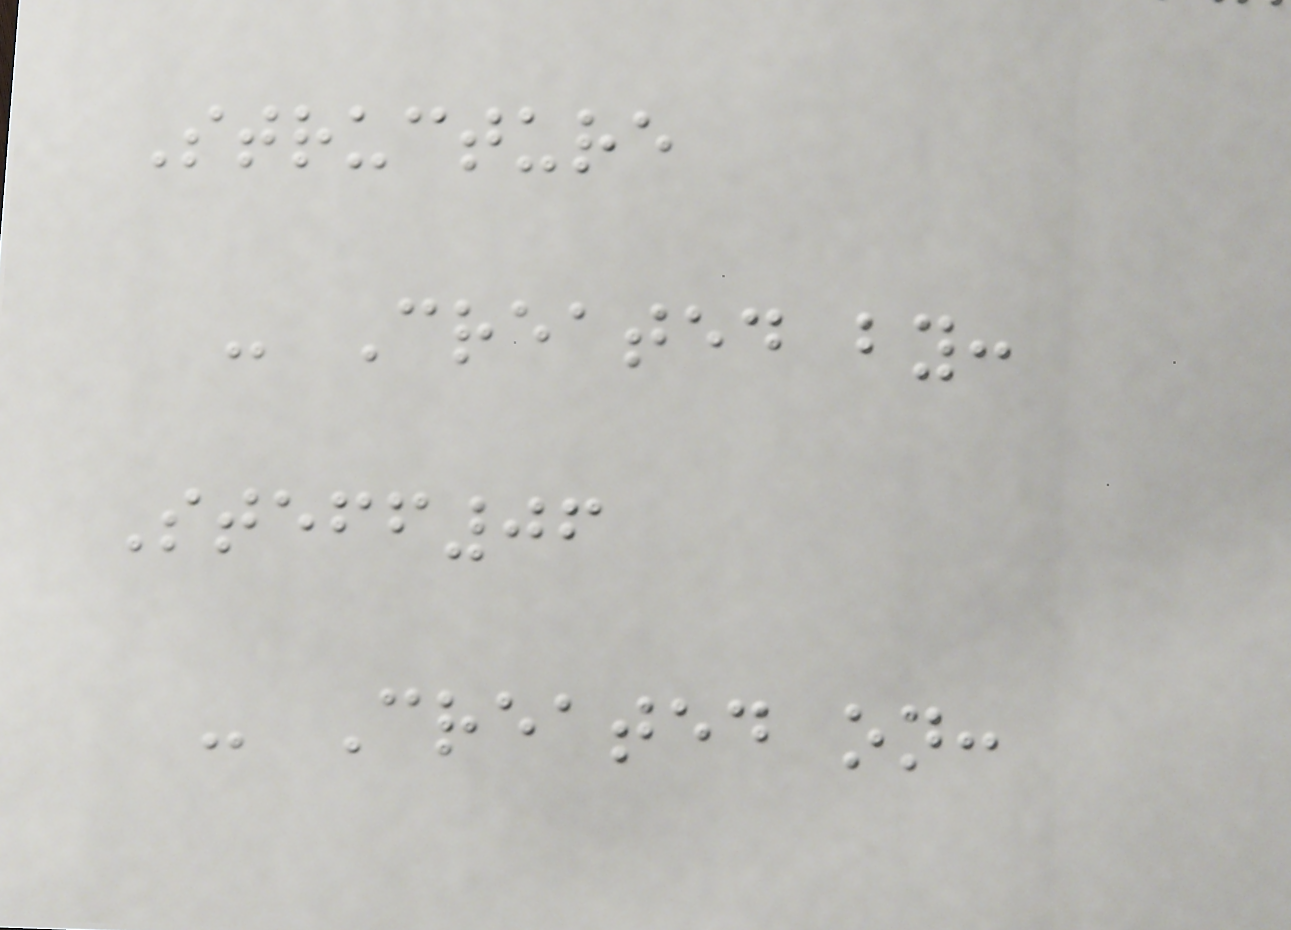Structure
- Created by:
Steff06
- Created on:
